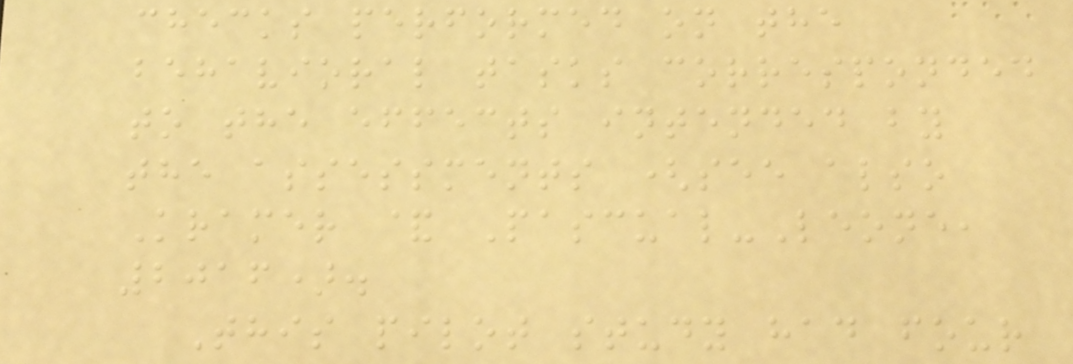checks performed on the
behavioral tasks corresponded
to the effects intended by
the assessments (see also
Kramer & Pascual-Leone,
2016).
This pilot study had four
